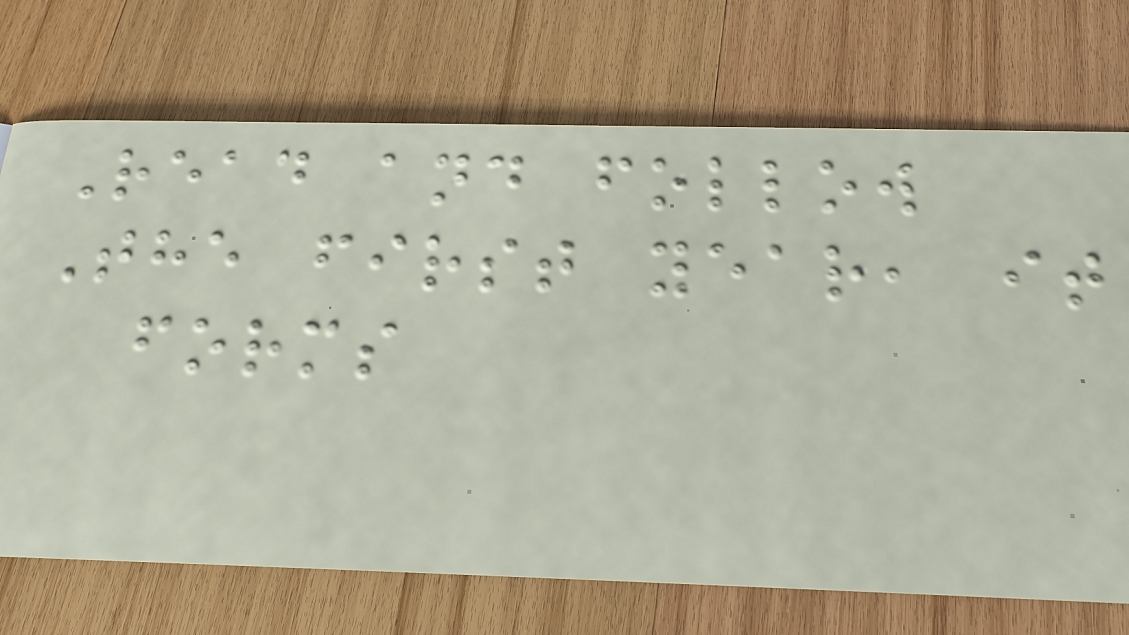Read and follow
The first year, it
forms
